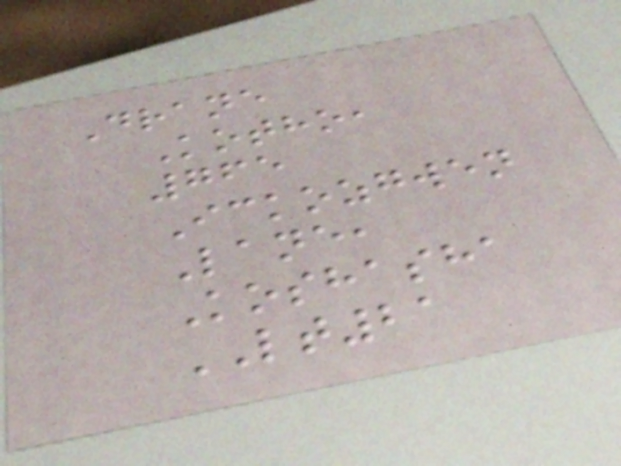Drane
Kotho,
765
Ickozgwen
Lane,
Koshasha
LT21
